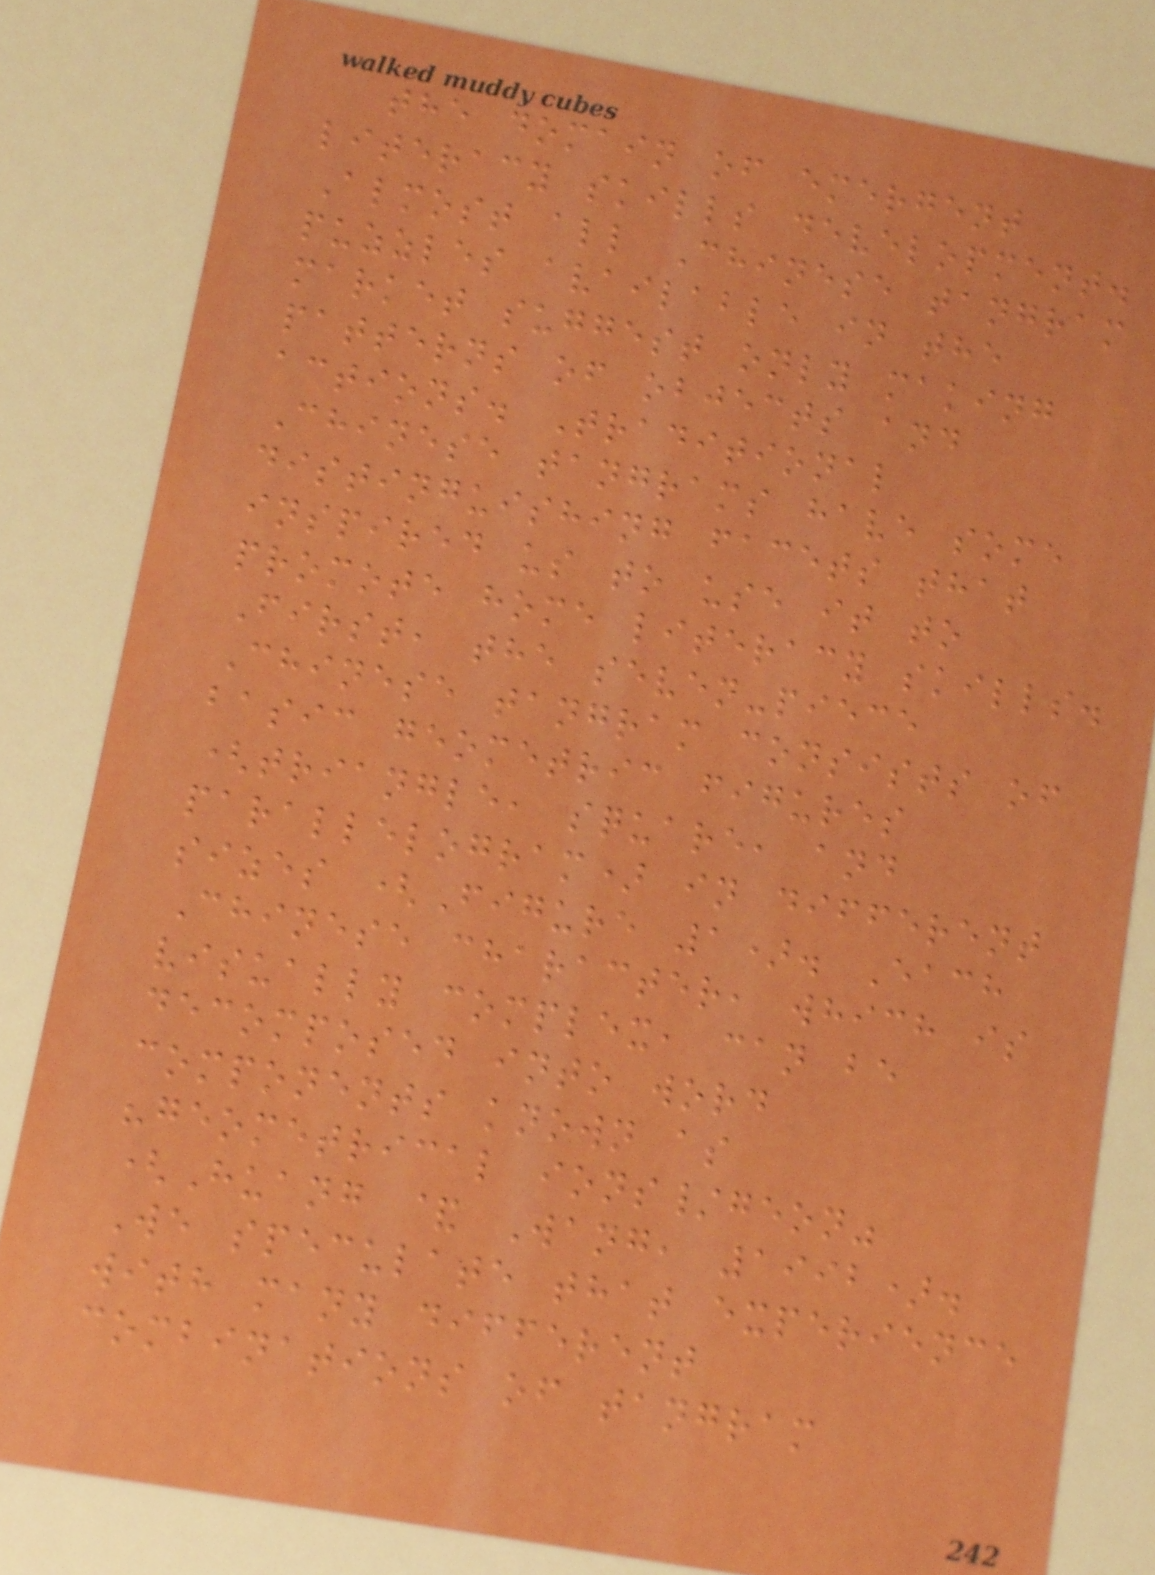the domain of emergent
literacy skills development.
Almost all Chinese tangram
puzzles available in the
market suggest only making
patterns of objects and
actions. Traditional
Chinese tangrams have some
distinguishing facets that
inspired us to use it to
promote home literacy skills.
First, the seven-piece
Chinese tangram consists of
basic geometric figures
(triangle, square, and
parallelogram) in different
sizes (Figure 1). Each
Chinese character, which is
visually complex, can be
decomposed into word
components known as
"geometrical ions/geon"
(Huang & Wang, 1992).
We speculate that experience
with many different
combinations of tangram
